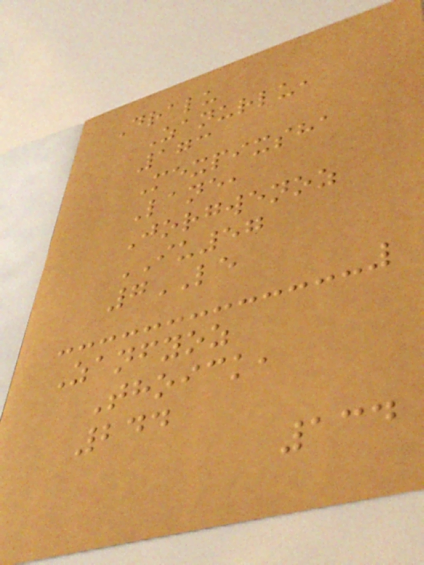Dralu
Zanurlu,
173
Mexpixsha
Lane,
Jorgwenoz
IU57
7LE
Zanfyoz
Thoick,
244
134
